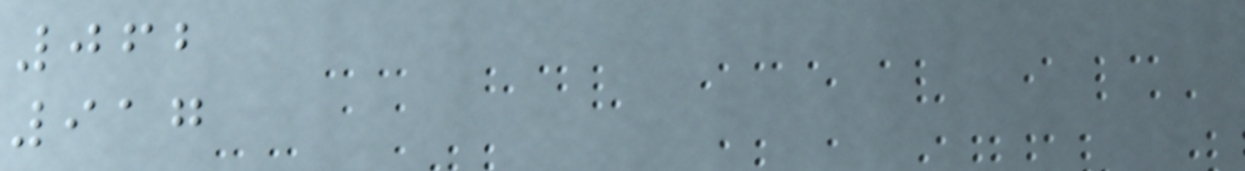062
917
